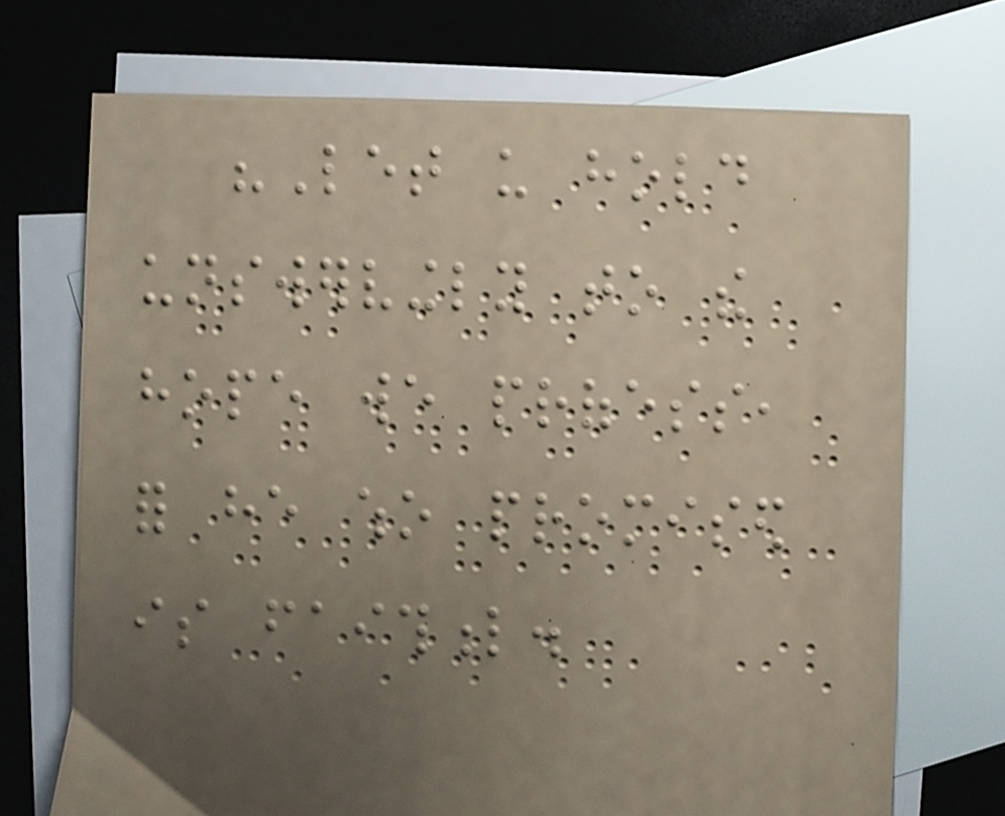"Let us hold
unswervingly to the
hope we profess,
for he who promised
is faithful.
